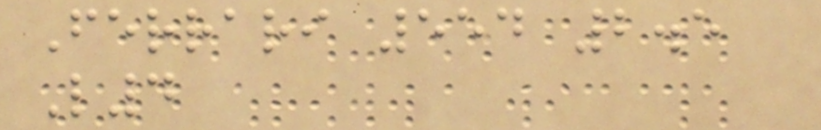Ferrari 554 2.5
L4
